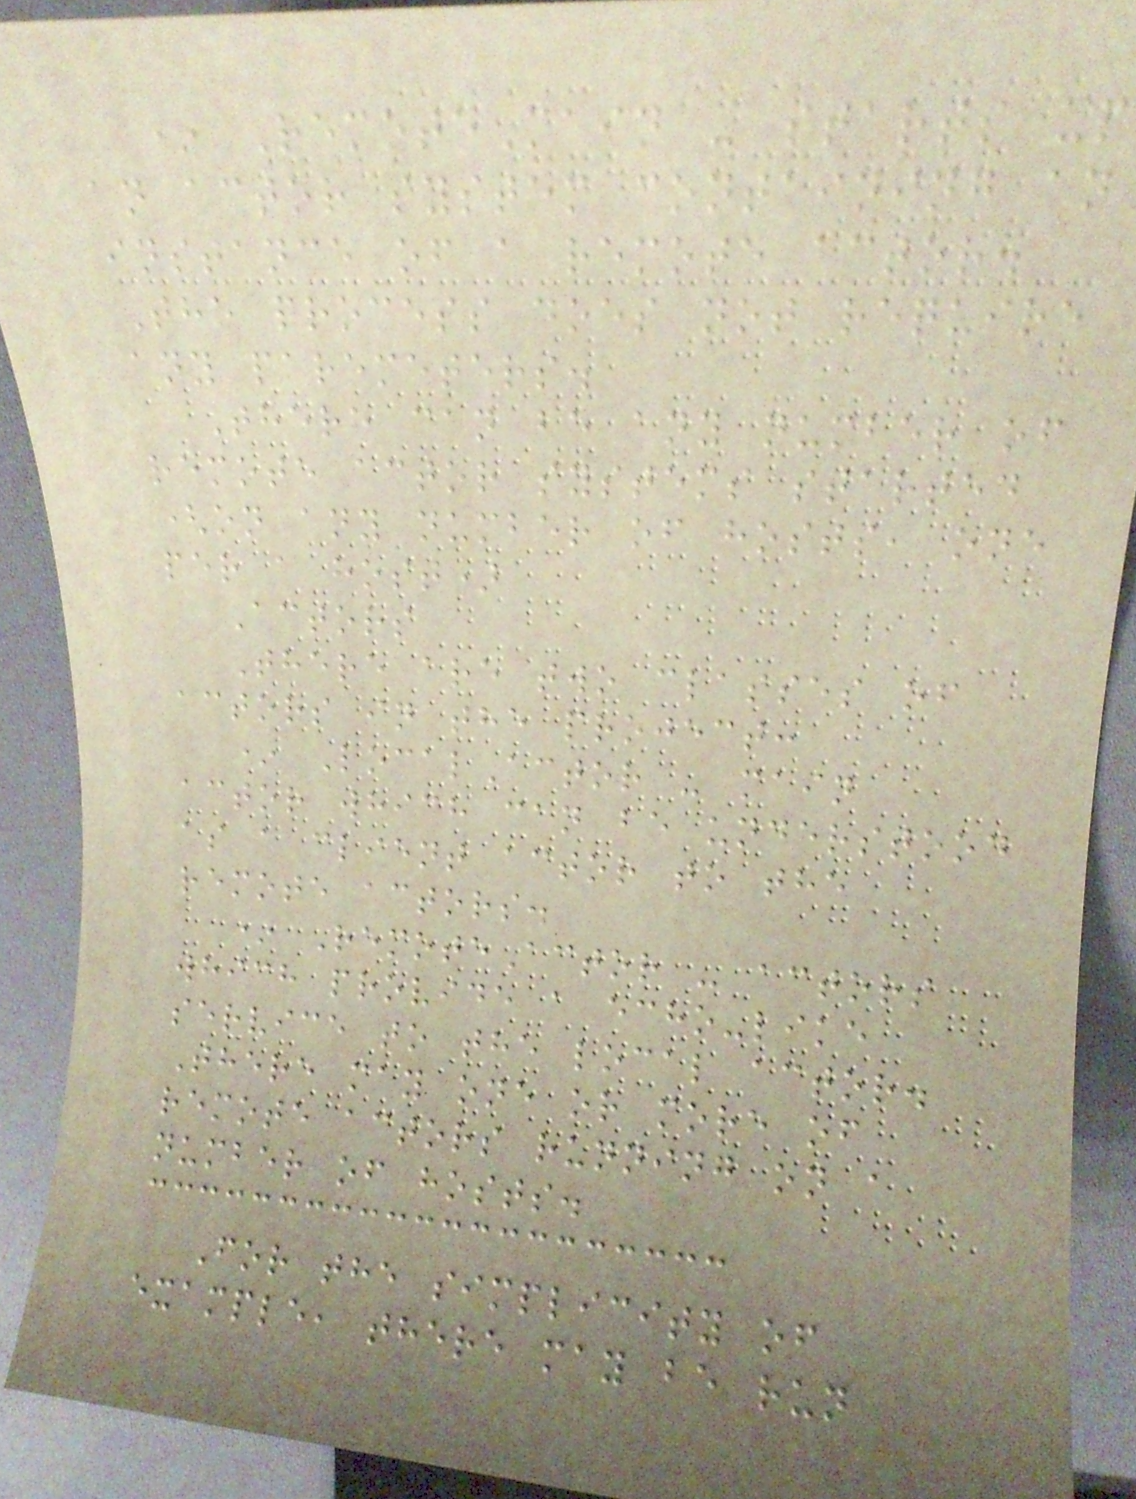* RemoteMain - starts up
an actor system containing an
instance of a remote actor.
The process does not require
any paremeters.
There can be any number of
remote actor systems started
(on any number of hosts, one
per a host)
Actors
There are two classes of
actors in the project:
* LocalActor - main
actor which can be understood
as a client actor to the
remote actors.
* RemoteActor - actors
which provide a echo-like
service to the local actor.
There may one or more of
remote actors running on a
number of hosts.
For the simplicity of
example, there may be run
